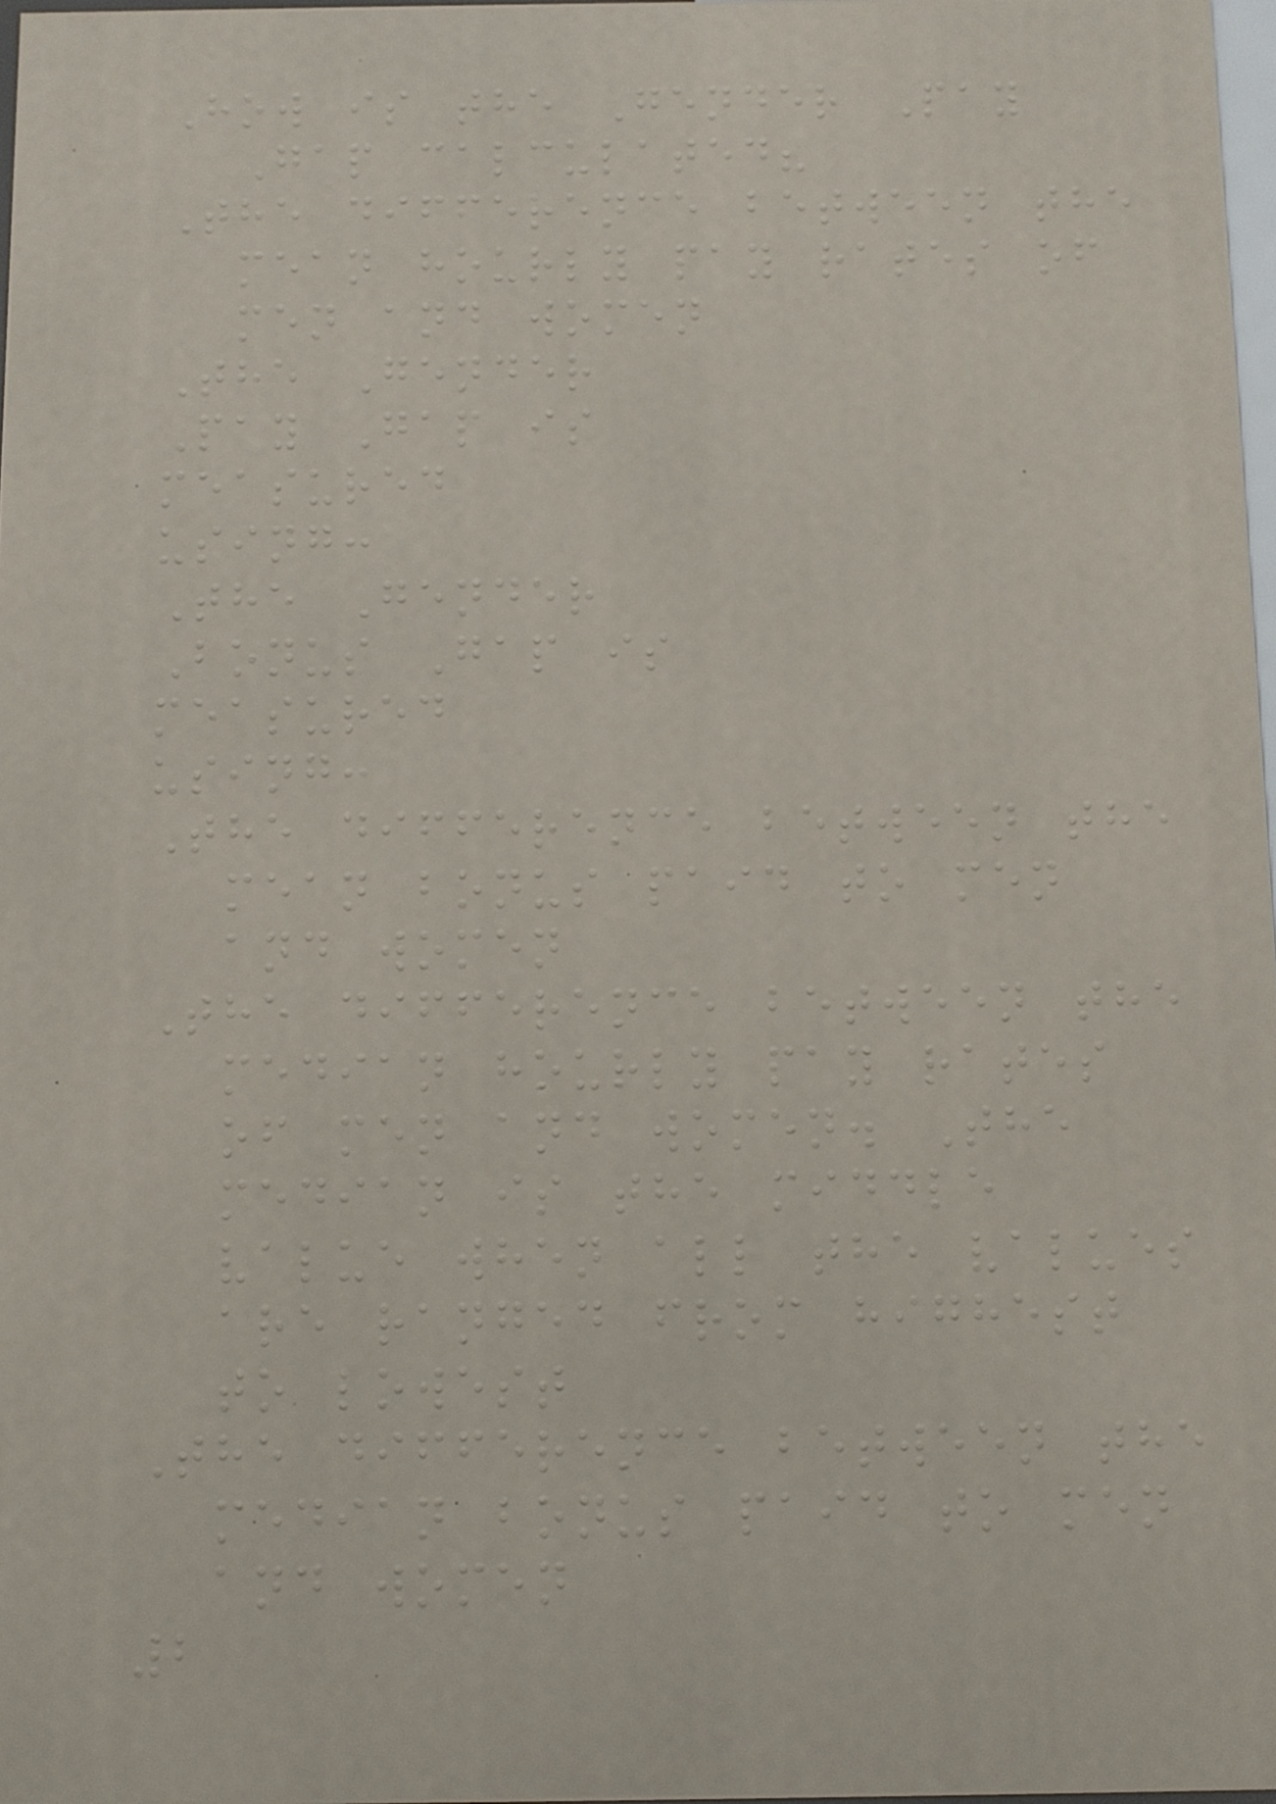How is the Gender Pay
Gap calculated?
The difference between the
mean hourly pay rates of
men and women
The Gender
Pay Gap is
measured
using:
The Gender
Bonus Gap is
measured
using:
The difference between the
mean bonus paid to men
and women
The difference between the
median hourly pay rates
of men and women. The
median is the middle
value when all the values
are ranged from highest
to lowest
The difference between the
median bonus paid to men
and women
2
